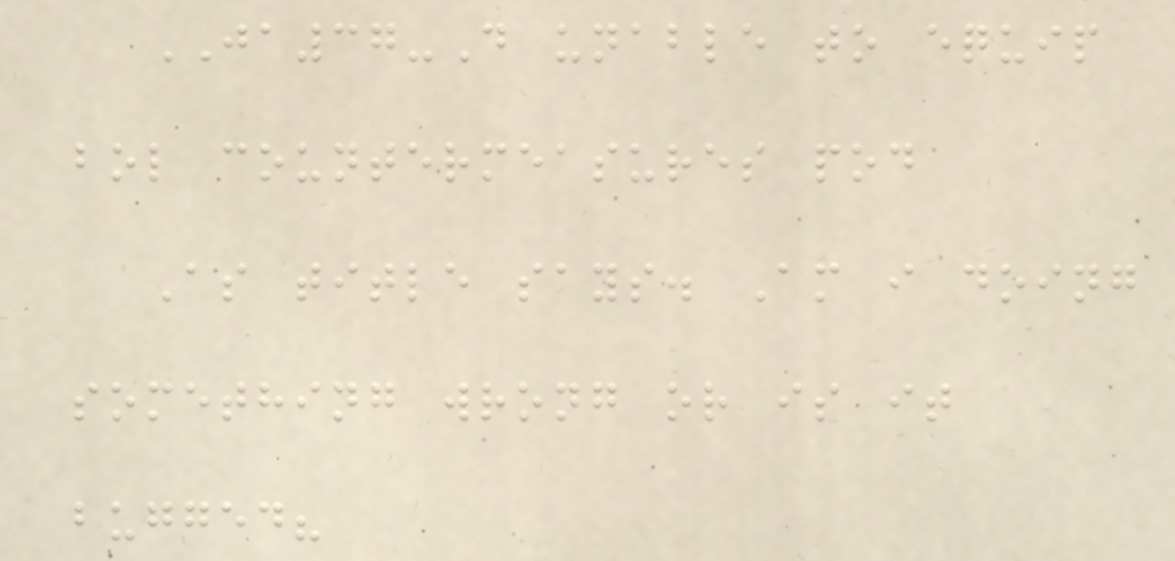JA37-D unable to equip
bol countermeasures pod
As title says. Am i doing
something wrong or is it
bugged?
